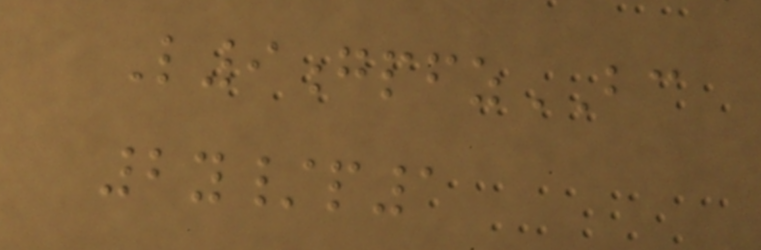L9gpfzBC
2y/p1
